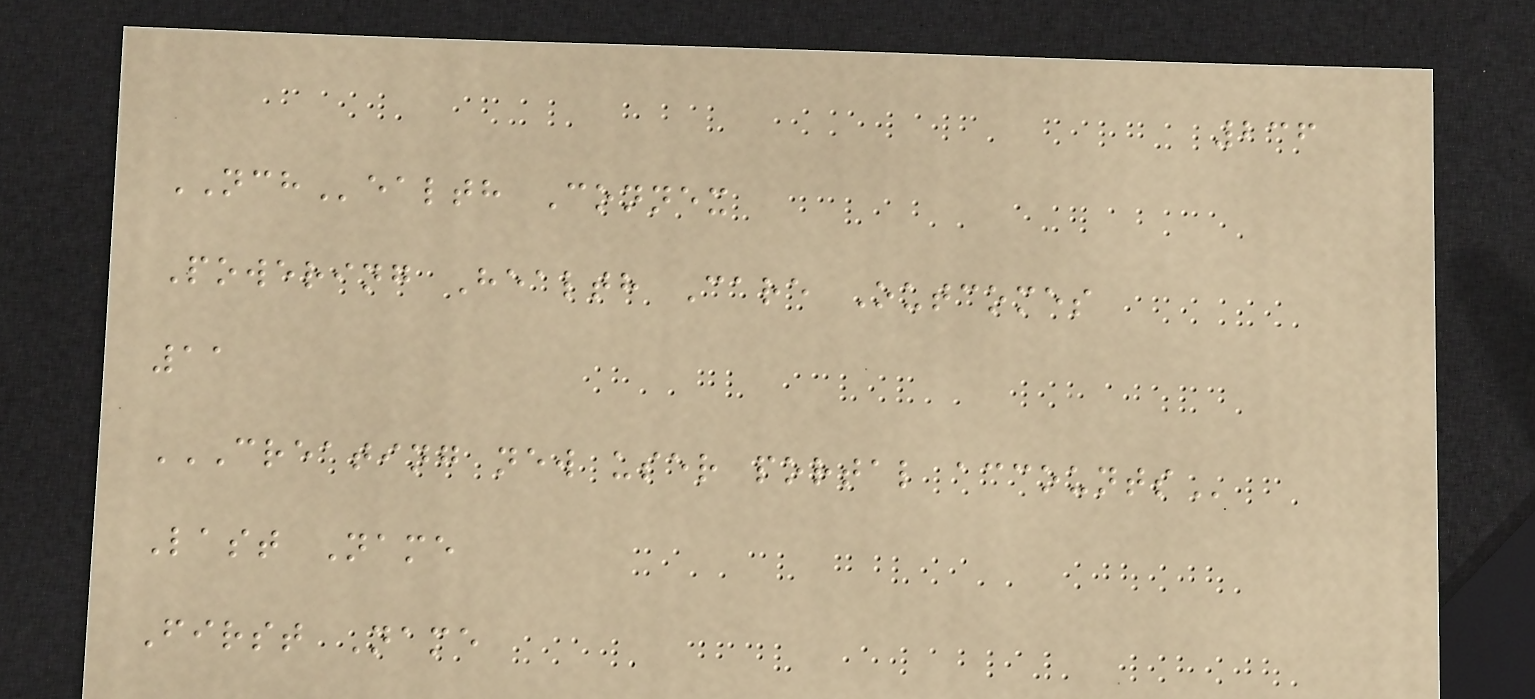236
NCHealth Connex
Powering Health Care Outcomes
11
CREATING NEW USER PORTAL ACCOUNTS
Last Name
First Name
